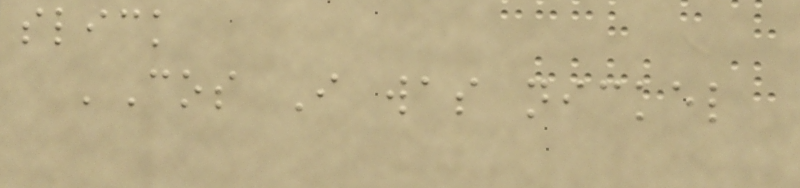slick
'Cos I was nickel
